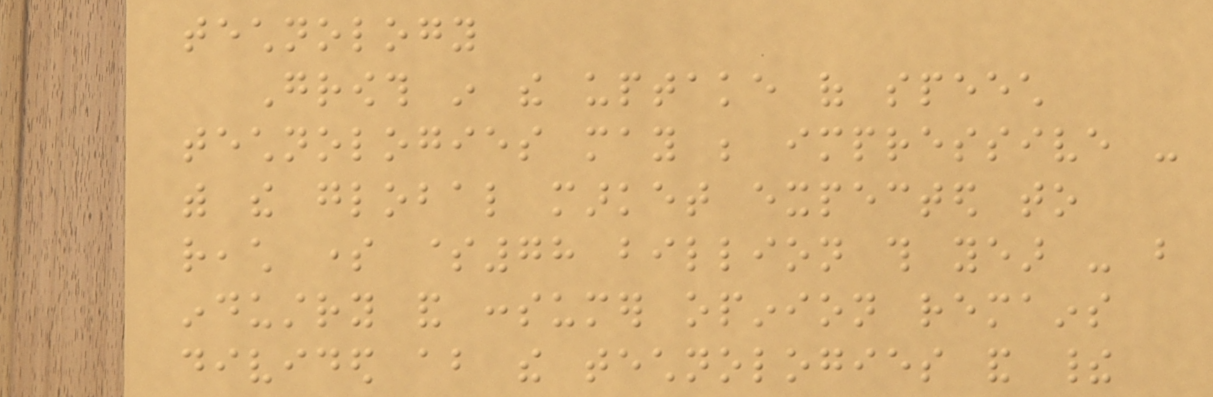technology
Growth in the uptake of speech
technologies may be impressive -
with the global market expected to
reach some $78 billion this year - but
industry and consumer opinion remains
divided about the technologies and their
